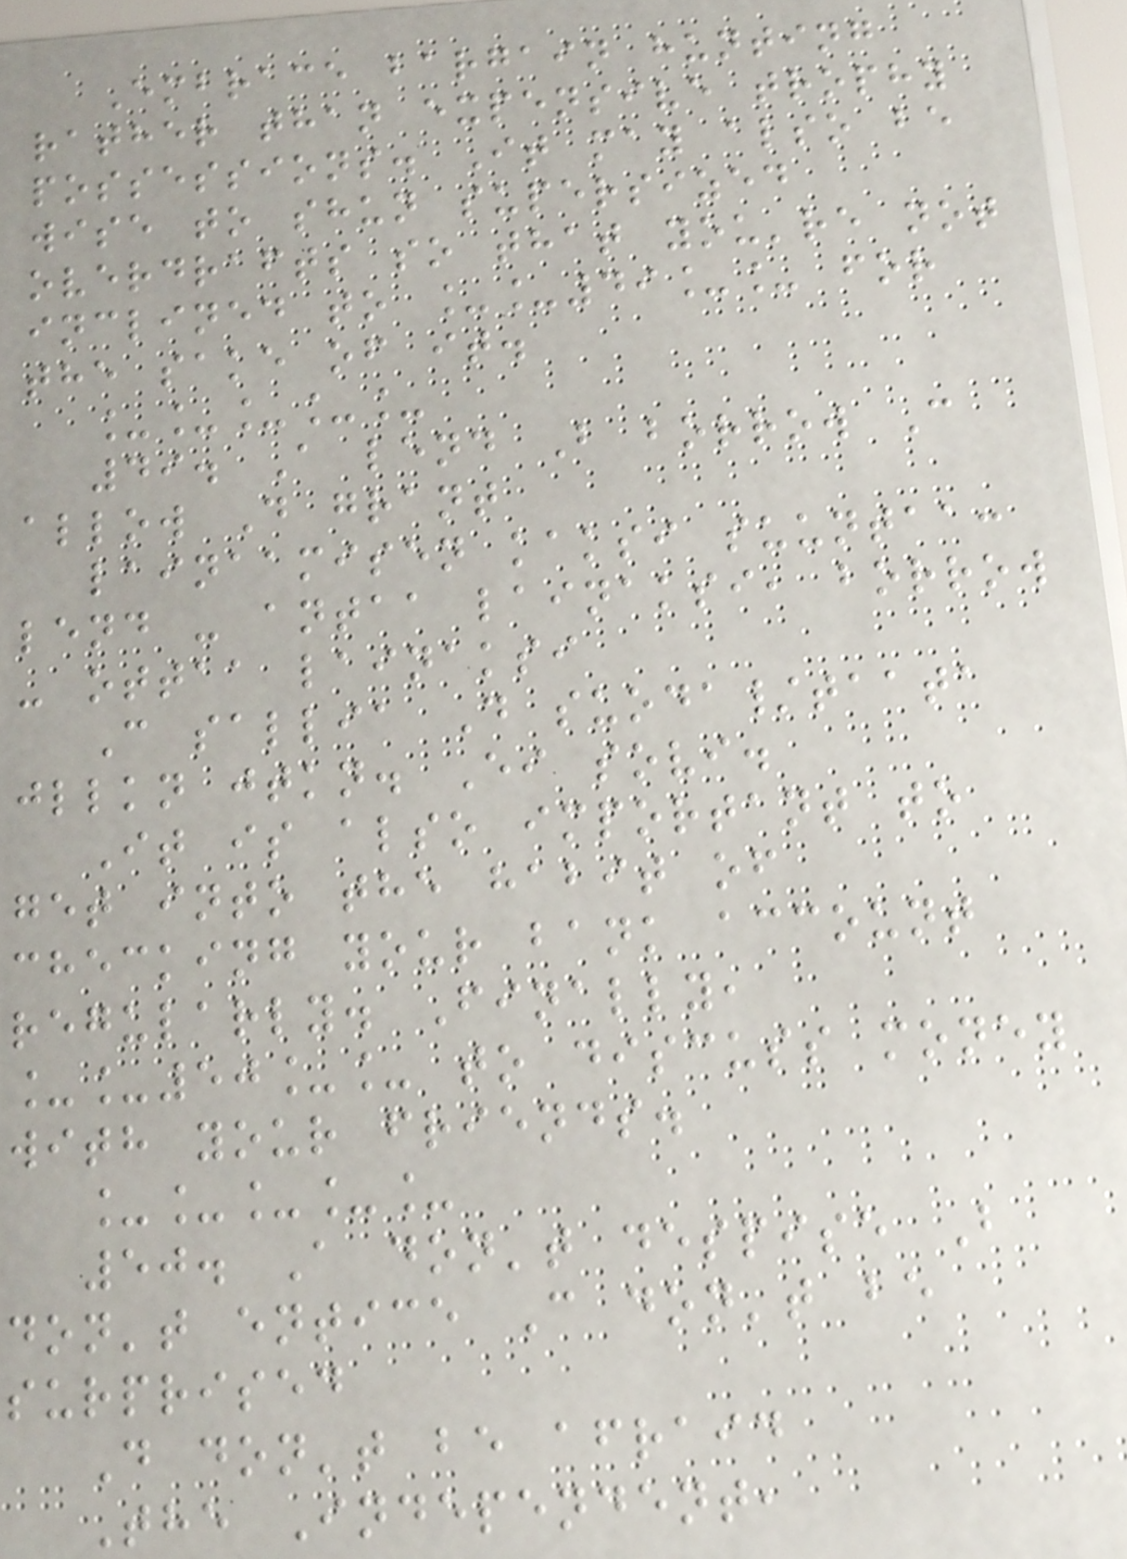Embrace bargain hunting
rather than expensive trophy
possessions. It may also be
wise to shun supersized
overdrafts so that you're not
inclined to __49__ for
the sake of it.
_____
49. A lend B borrow C
allow D grant
lainaamisen kaksi suuntaa:
lend - antaa lainaksi, borrow
- ottaa lainaksi
C sallia D suoda/taata
jllkn jtkn. Ei sovi.
It is also important to
get into the habit of
checking your bank account
regularly. Finally,
__50__ to discuss money
with your friends.
_____
50. A don't despise B
don't entice C don't be
surprised
D don't be afraid
The Independent,
